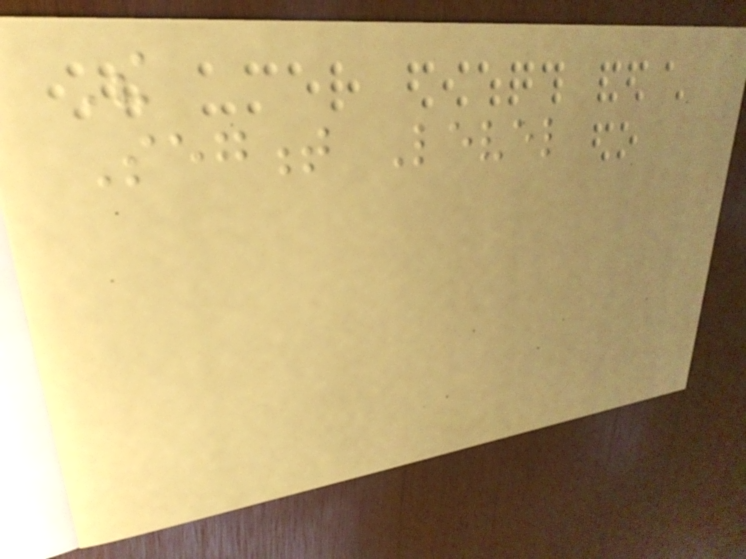The
Segment Level
